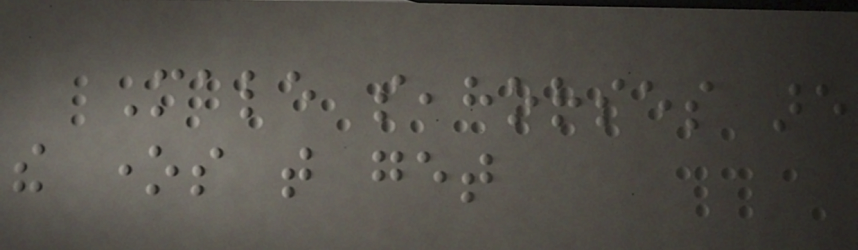Male seahorses are
the ones that get
